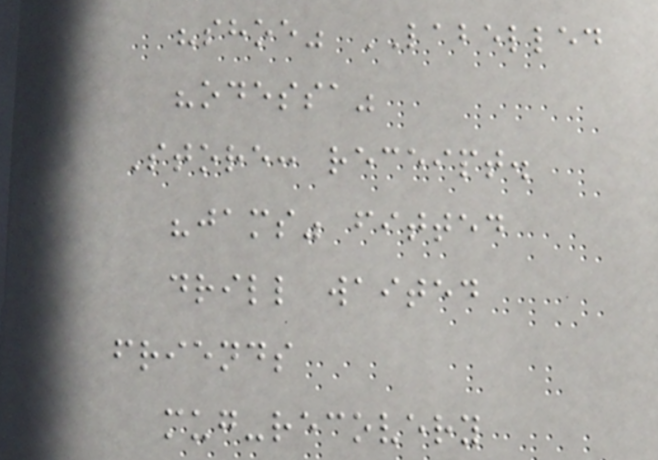"shoe" LABELLED
"odessa"
Store: receipt.
"jams" fitted
drill waited
friends
mug-recovery
